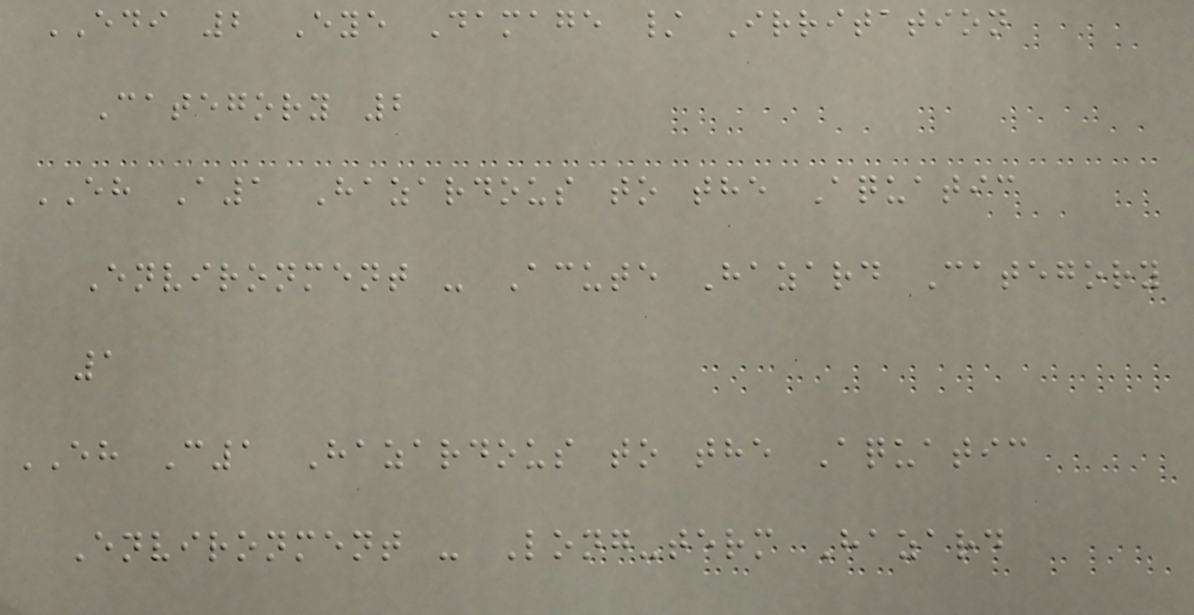EDI 2 Eye Damage / Irritation
Category 2
EH A1 Hazardous to the Aquatic
Environment - Acute Hazard Category
1
EH C1 Hazardous to the Aquatic
Environment - Long-term Hazard
